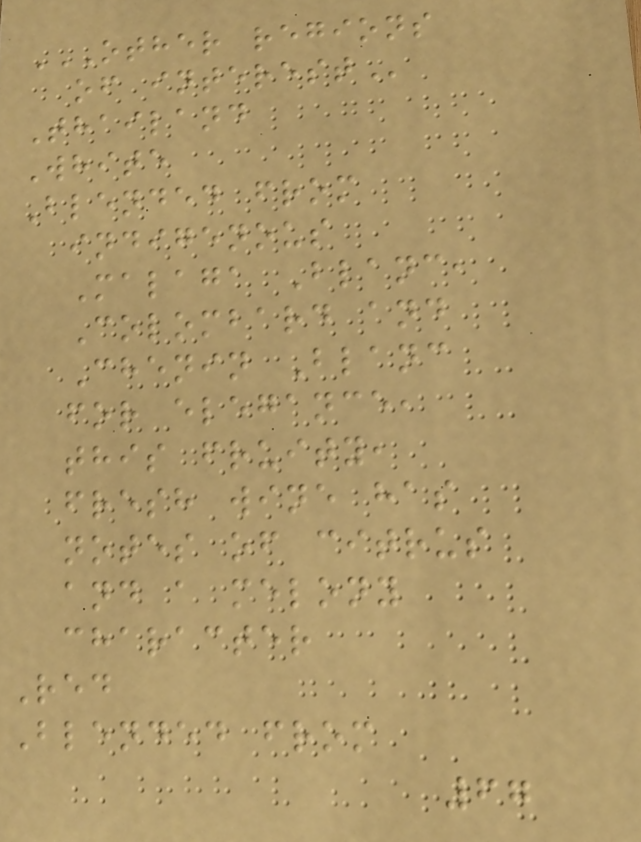OTHER REGIONS
OF INTEREST
Thailand
White
Blended from
indigenous
Malaga Blanc,
Colombard and
Chenin Blanc
for elegance,
this fruity,
fresh wine has
notes of citrus
and a melony
character
Red
Blended from
67
